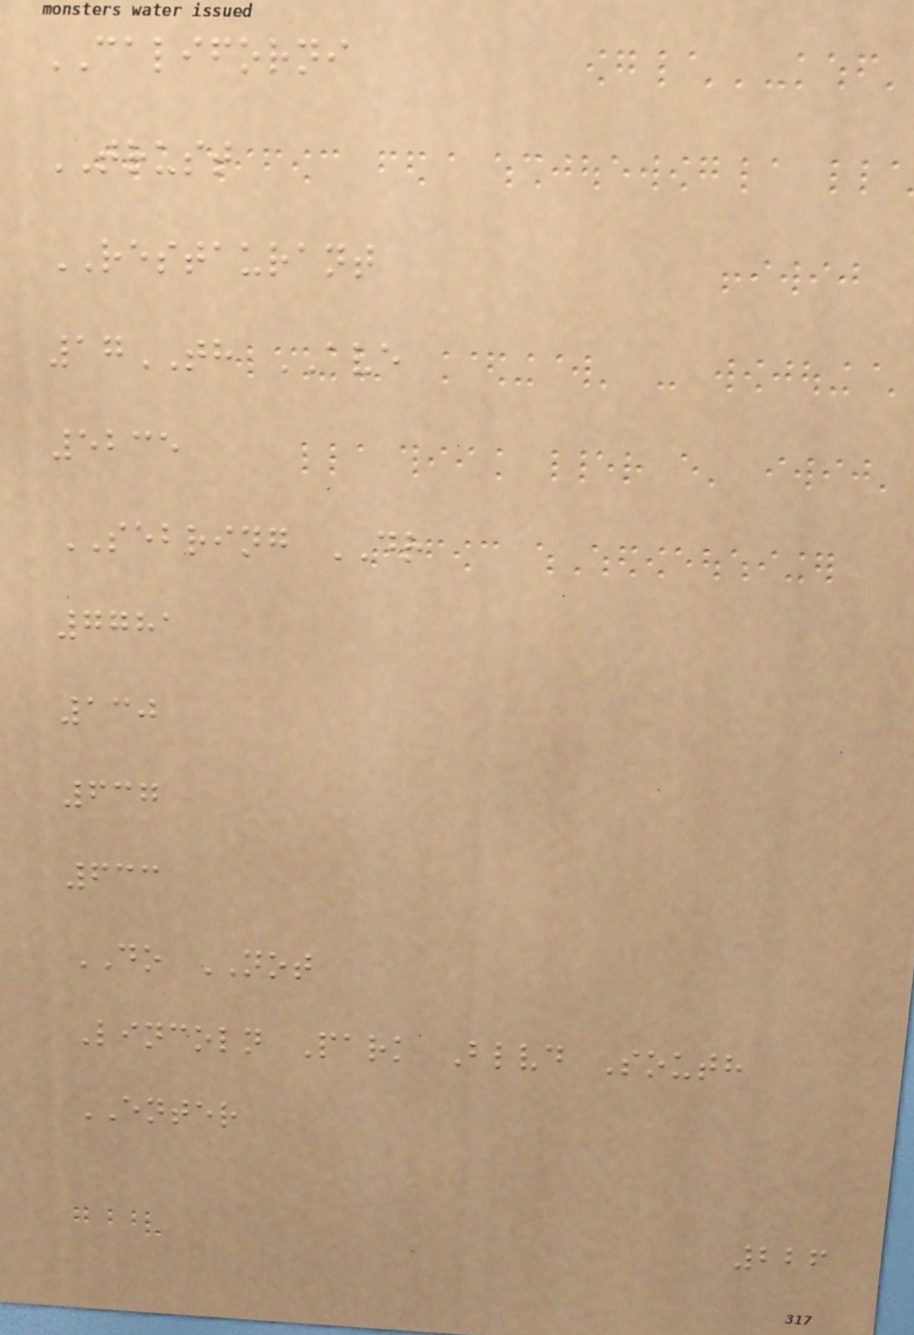CALIFORNI
TRUST
RESTAURANT
17TH AVE
5235
SEBRING DR
7781
130
637
633
DO NOT
Lincoln Park Blvd South
ENTER
226
